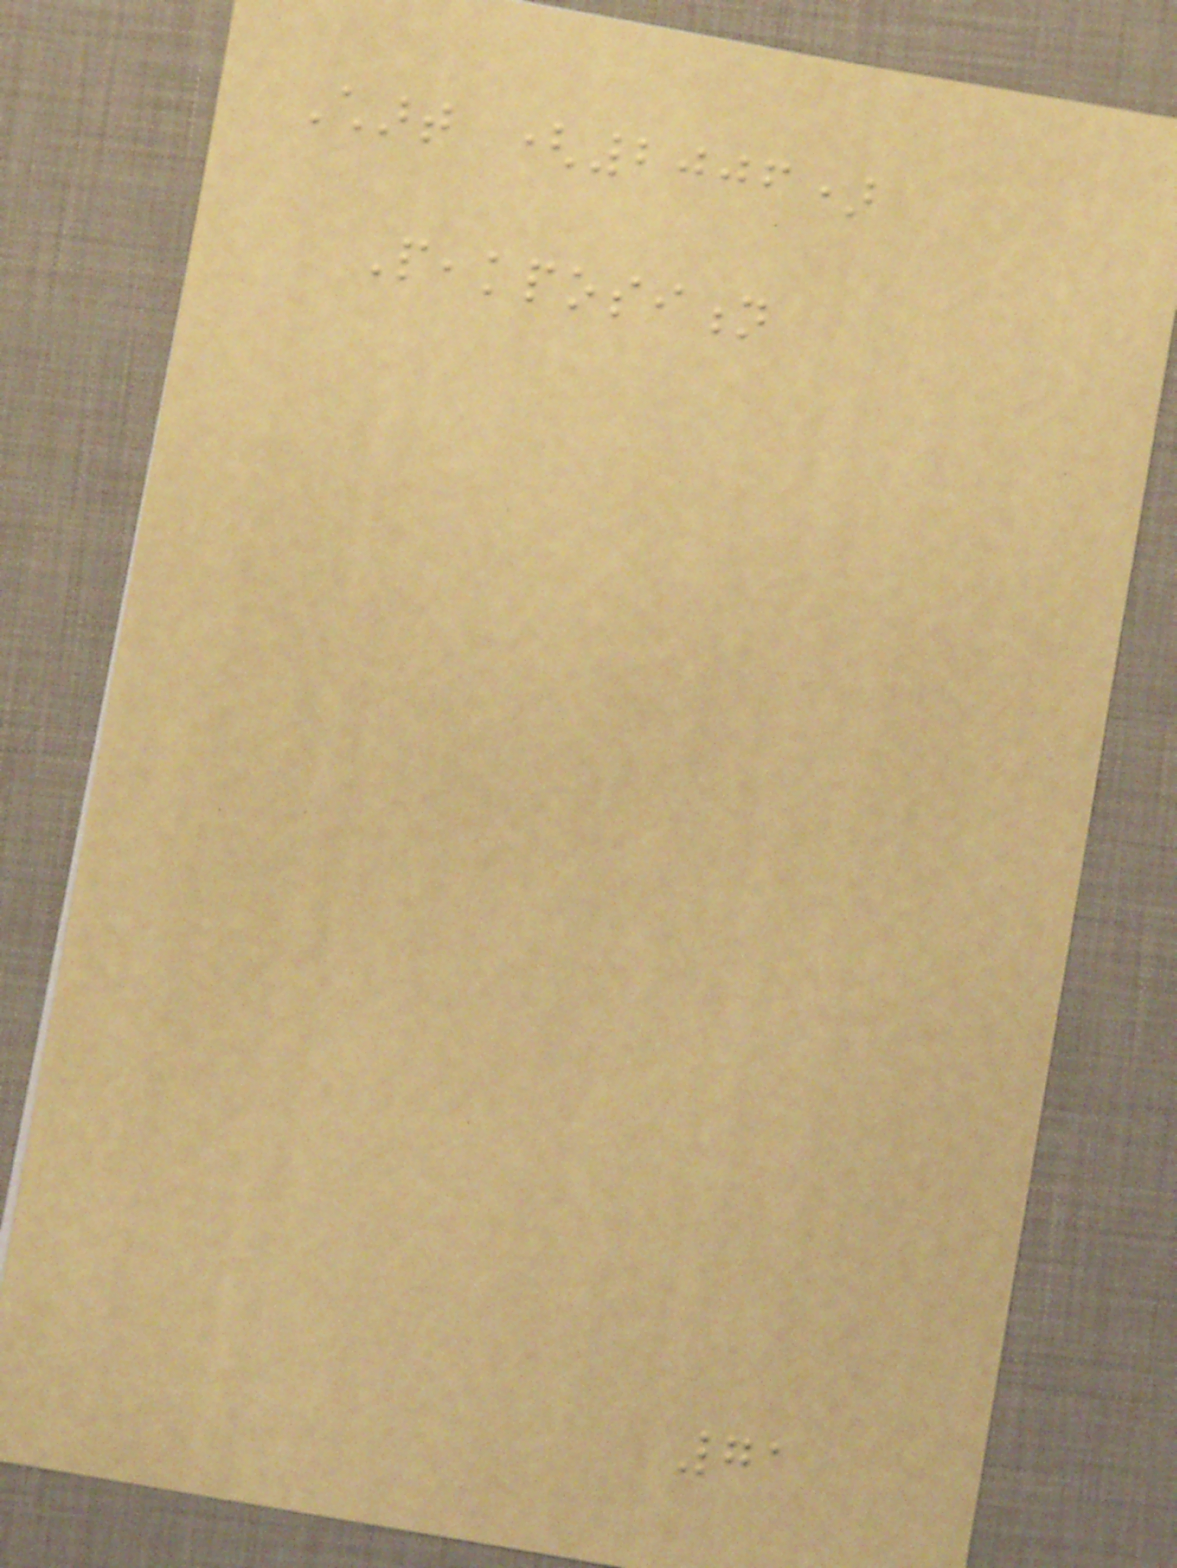Chart (2006)
Peakposition
71
